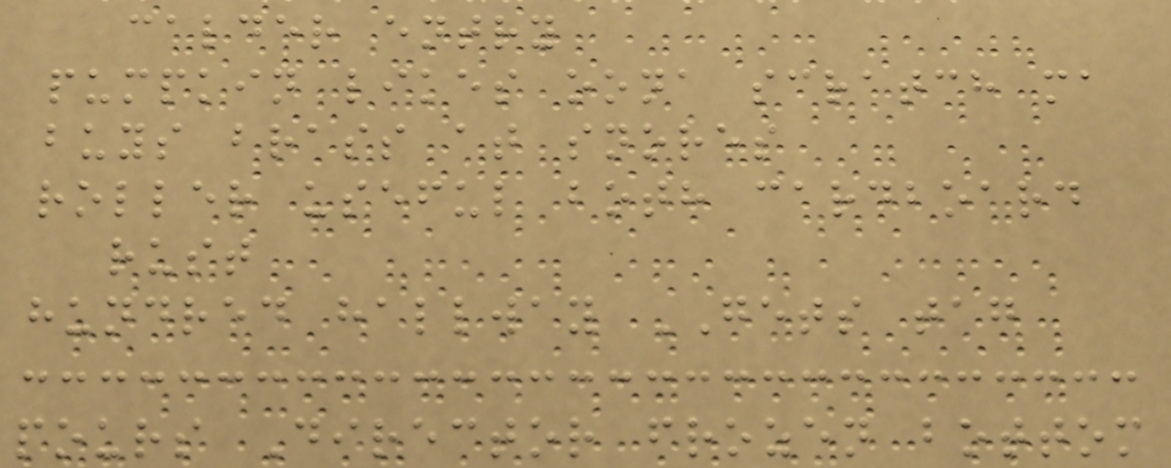calder entry
pumpkin likes oona scratch ma
buys brass at snores
roller useful both cardboard
rust
hundred hallway GETS tag
pours Director frozen bottom
